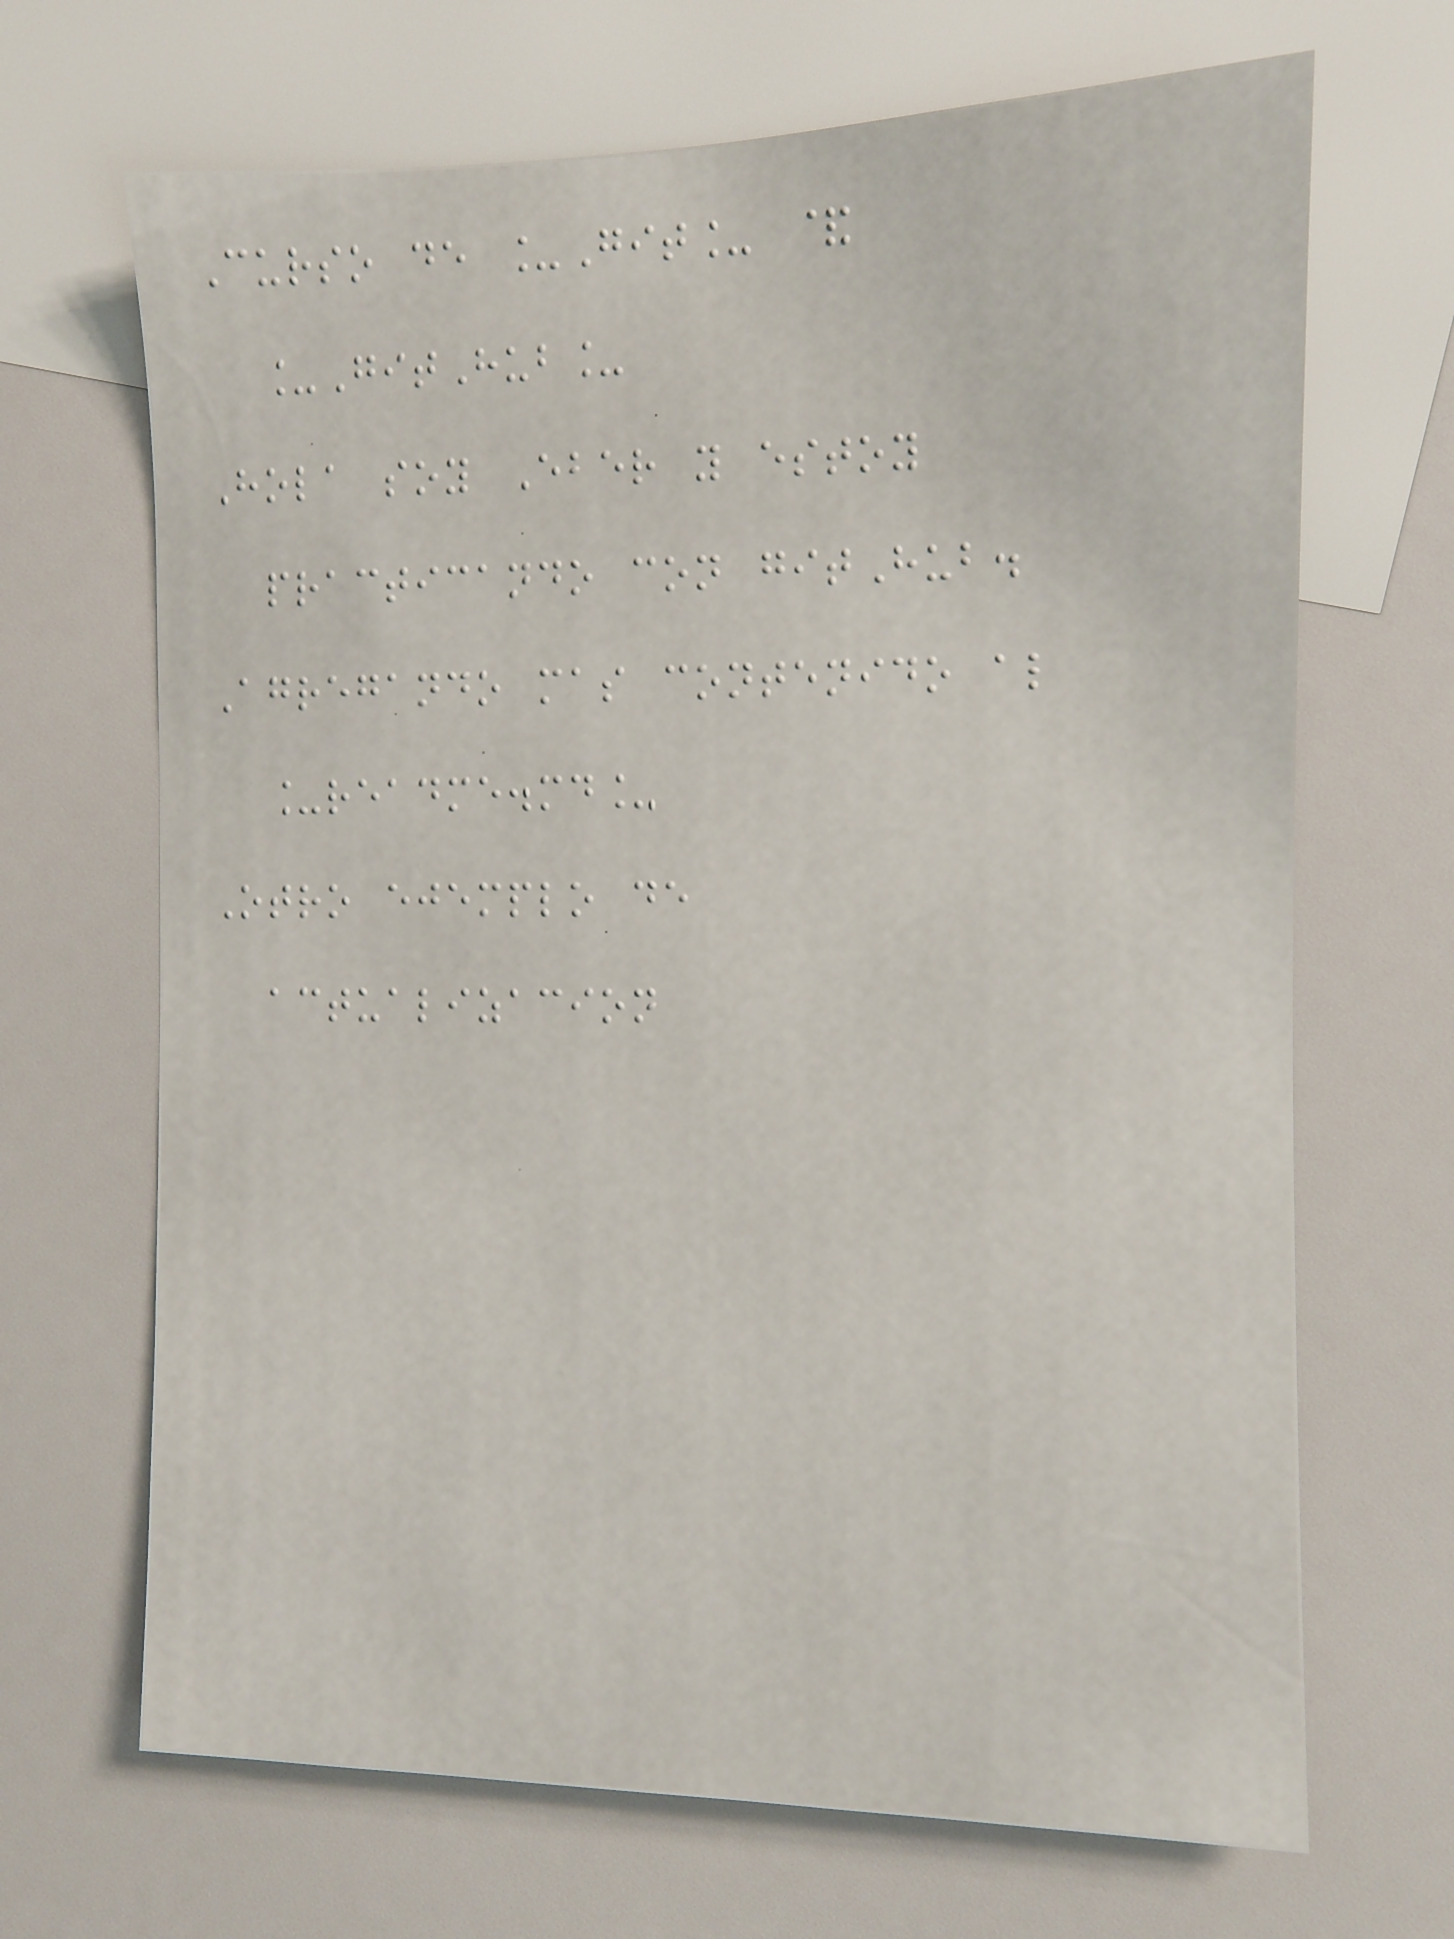Curso de _Git_ &
_GitHub_
Hola soy Eber y estoy
practicando con gitHub.
Agregando mas contenido al
_readme.md_
Otro ejemplo de
actualizacion
